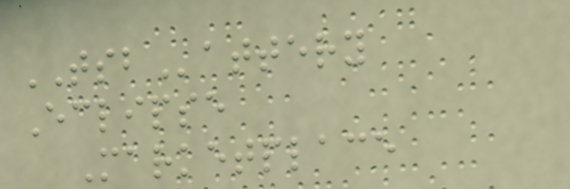TSBattery
Eclipse
Marketplace
